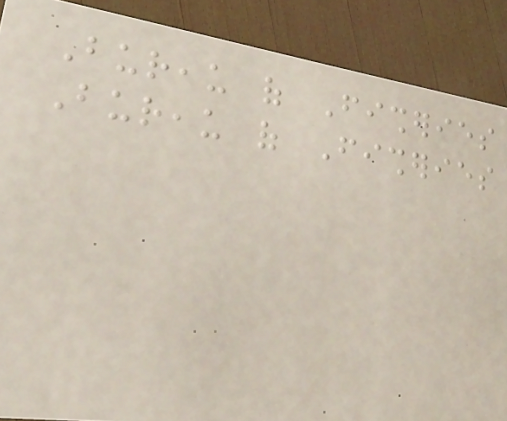Bureau of Fisheries
Bureau of Fisheries
